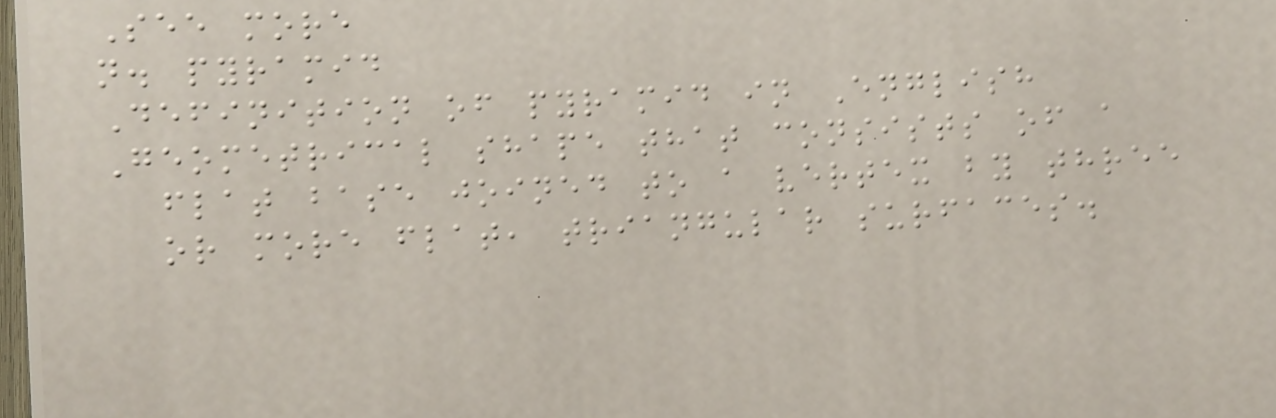See more
n. pyramid
Definition of pyramid in English
Geometrical shape that consists of a
flat base joined to a vertex by three
or more flat, triangular surfaces.
